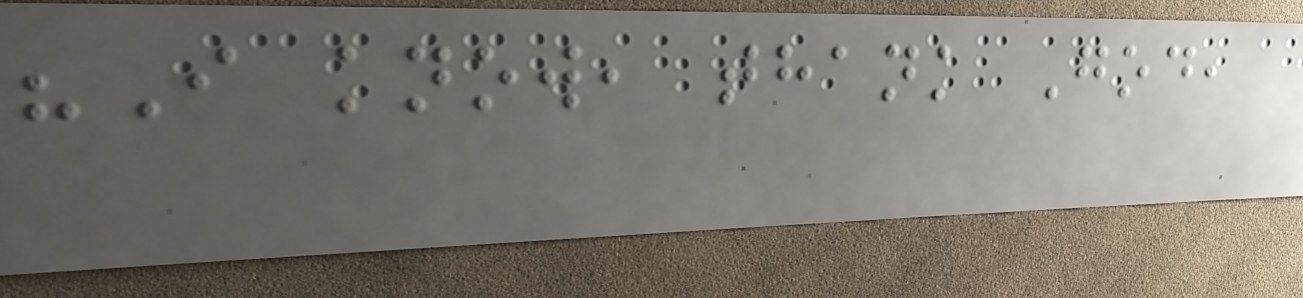"I know, thank God,
